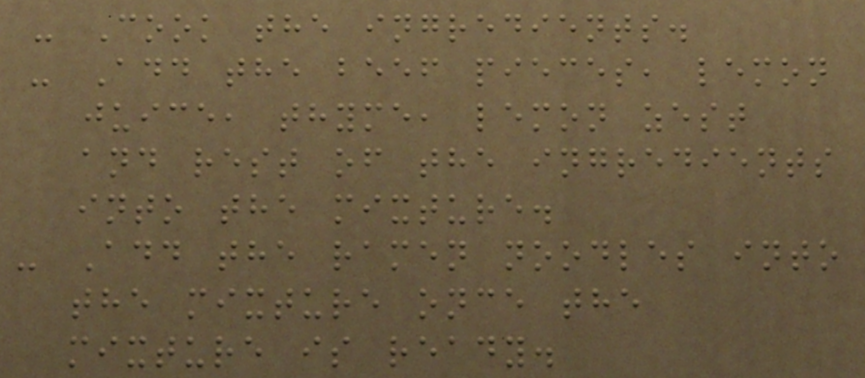- Cook the ingredients.
- Add the beef pieces, lemon
juice, thyme, lemon zest
and rest of the ingredients
into the mixture.
- Add the ramen noodles into
the mixture once the
mixture is ready.
